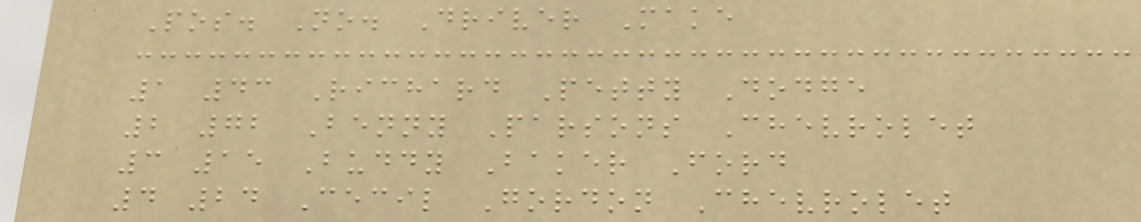Pos. No. Driver Make
1 43 Richard Petty Dodge
2 72 Benny Parsons Chevrolet
3 15 Buddy Baker Ford
4 24 Cecil Gordon Chevrolet
